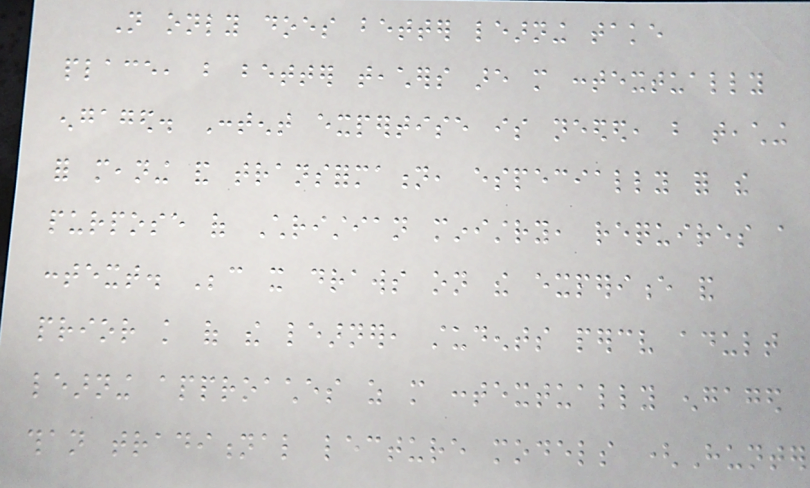Not only does better learning take
place, but better teachers are more contextually
engaged. Content expertise is needed, but teaching
for meaning and transformation, especially for the
purpose of Christian ministry, requires a
context. Because it draws on the experience and
prior knowledge of the learner, students perceive adult
learning approaches as more contextually engaged
than traditional lecture models (Hunter
